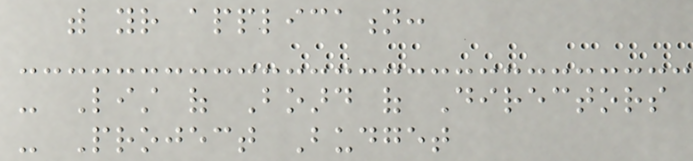with your application:
- List of Board of Directors
- Project Budget
